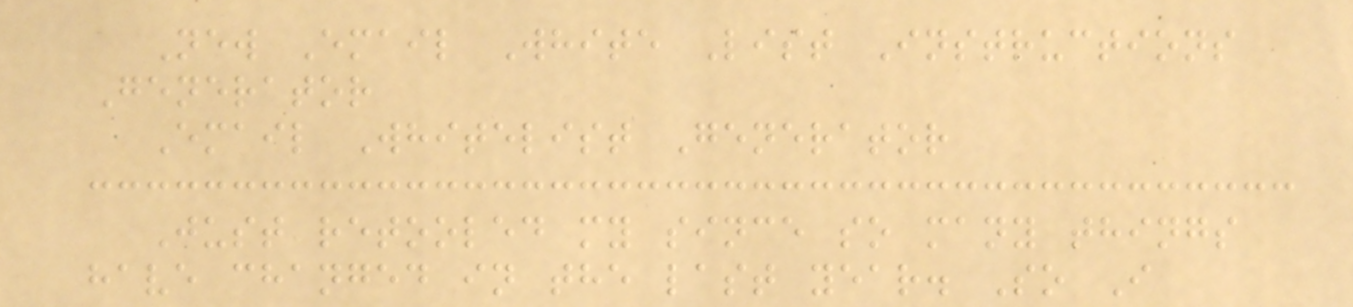New Email White List Instructions
Generator
Email Whitelist Generator
Just retooled my since so many things
have changed in the last year. So I
